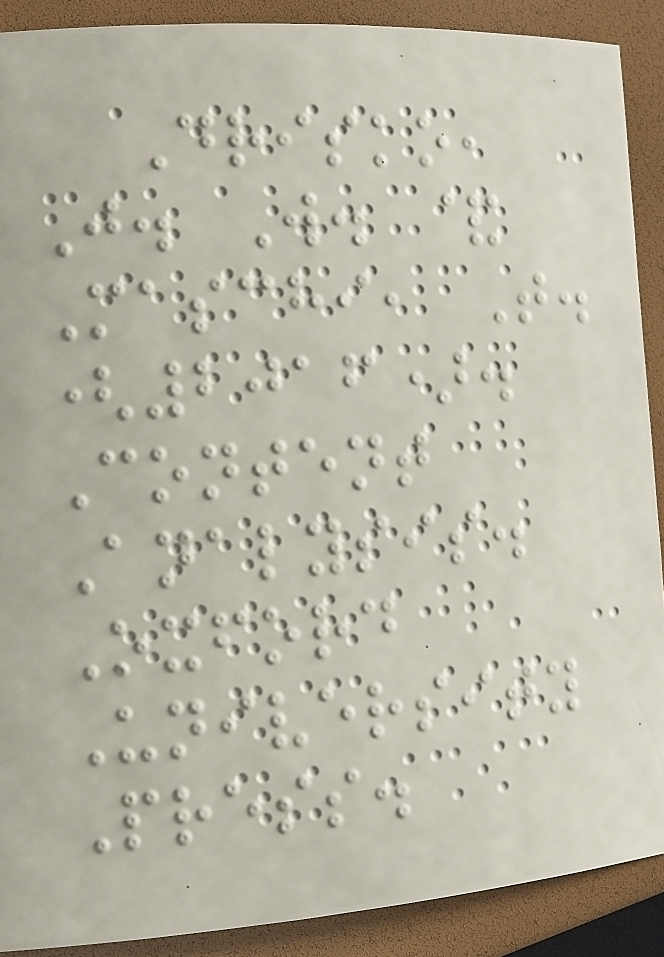Drisko,
J. W. &
Maschi, T.
(2016).
Content
Analysis.
Oxford
University
Press.
